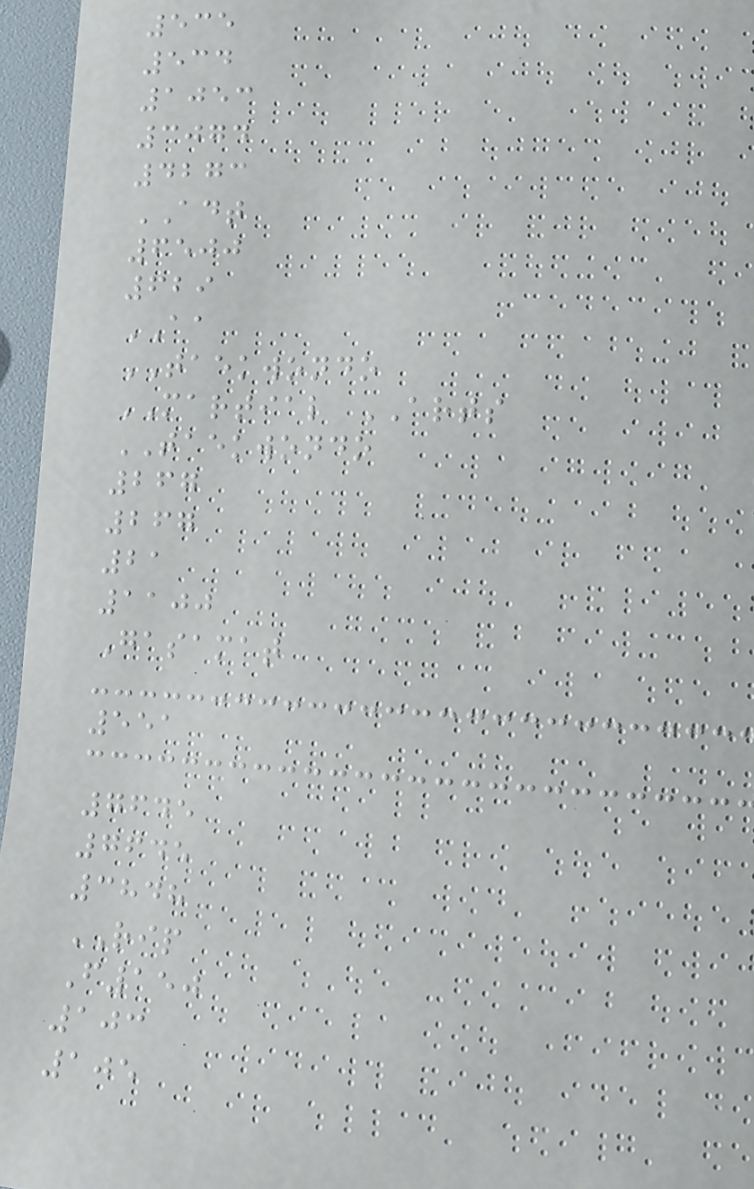535
534
1053
3074
4273
ADT
6500
629
AA
TAEKWONDO
MARTIAL ARTS
TAEKWONDO
267
267
21
1100
Gasamat
551
7645
7645
3848
RIP
F150
103
105
